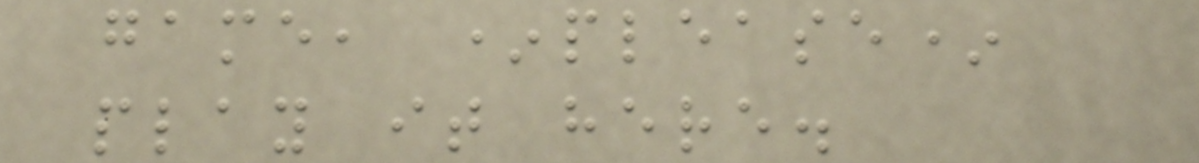game, *please*
play it here.
